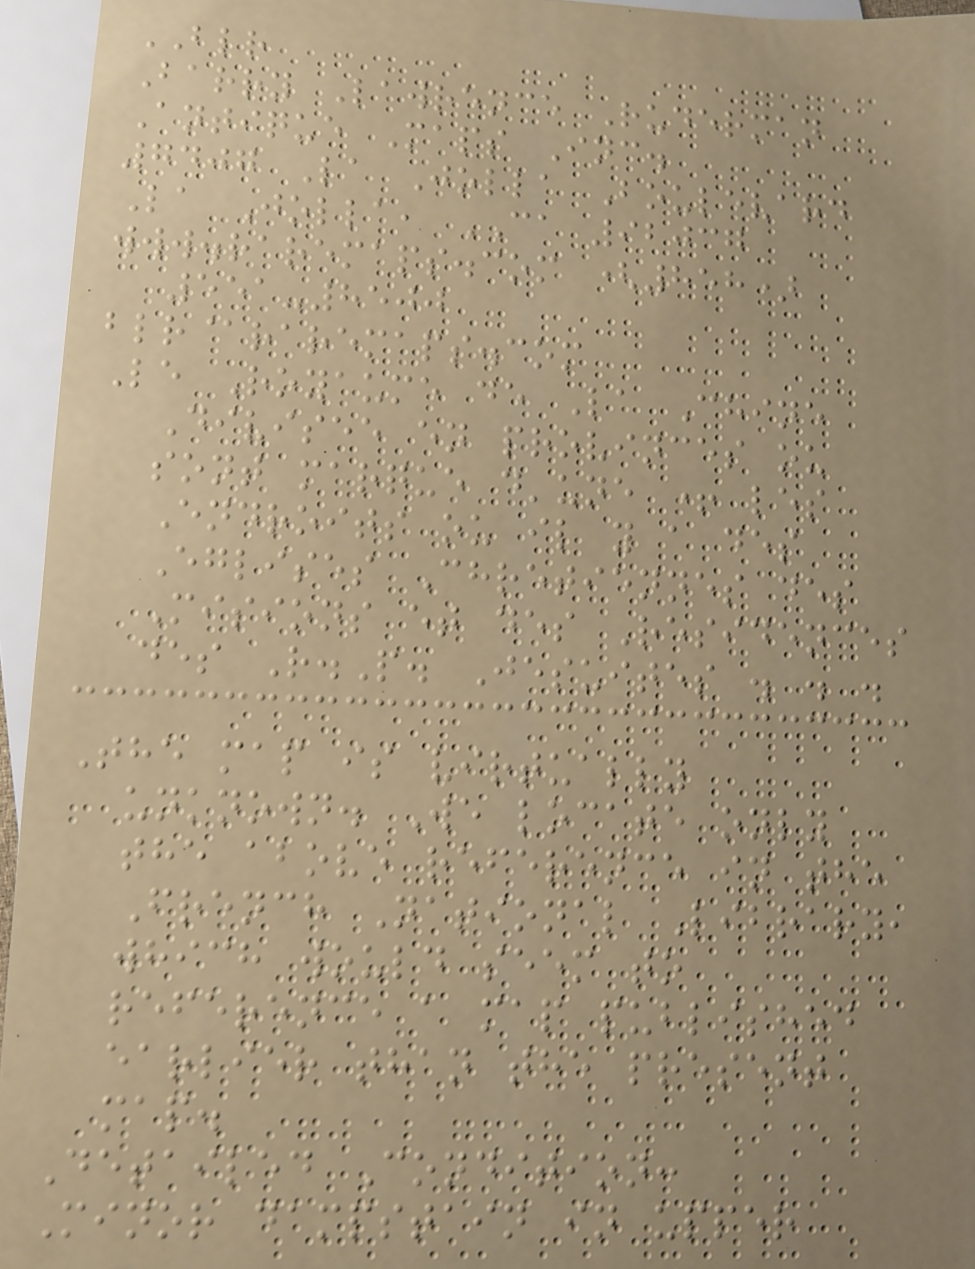BLR
Barry Lawrence Ruderman
Antique Maps Inc.
7407 La Jolla Boulevard
La Jolla, CA 92037
www.raremaps.com (858)
551-8500
blr@raremaps.com
Le Royaume de La Chine
Divisee en provinces ou
sont marque d'une + les
Endroits ou il y a des
Eglises Chretiennes des
Misions et des Residences
des R.P. Jesuites . . .
The map is virtually
unknown. We locate only
the above reference in the
French National Library,
which would seem to
reference a map published
earlier than the present
map.
Detailed Condition:
Minor dampstain in upper
